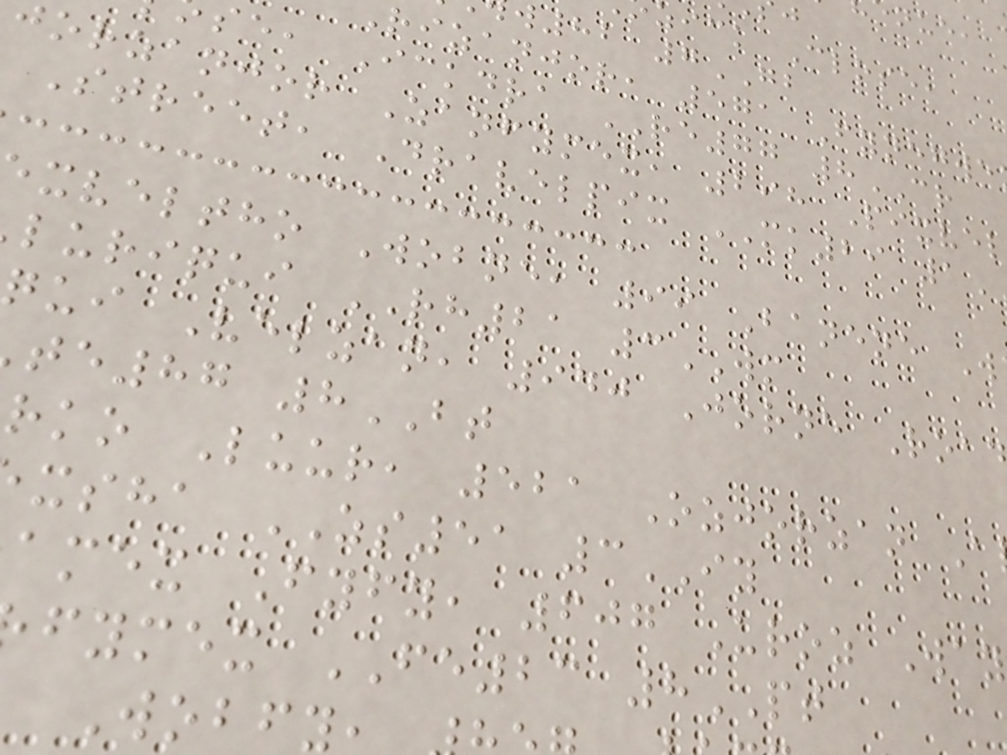zick Close,
82 7GB
rizanjor, 571 Fynegwe
se, Ickdra RE77 8CR
orzanjor Zanfymex, 298 Pixvel
Street, Dravelpix MK29 1
xveltho Wobne, 99 Banene W
luriqui RH21 3WM
qui Velzan, 940 Jorne Roa
te87 8BT
rko Luur, 521 Ozjorzan A
xsha ZS51 3IY
amex Fyfy, 607 Uroz Way
fymex FE23 8PT
